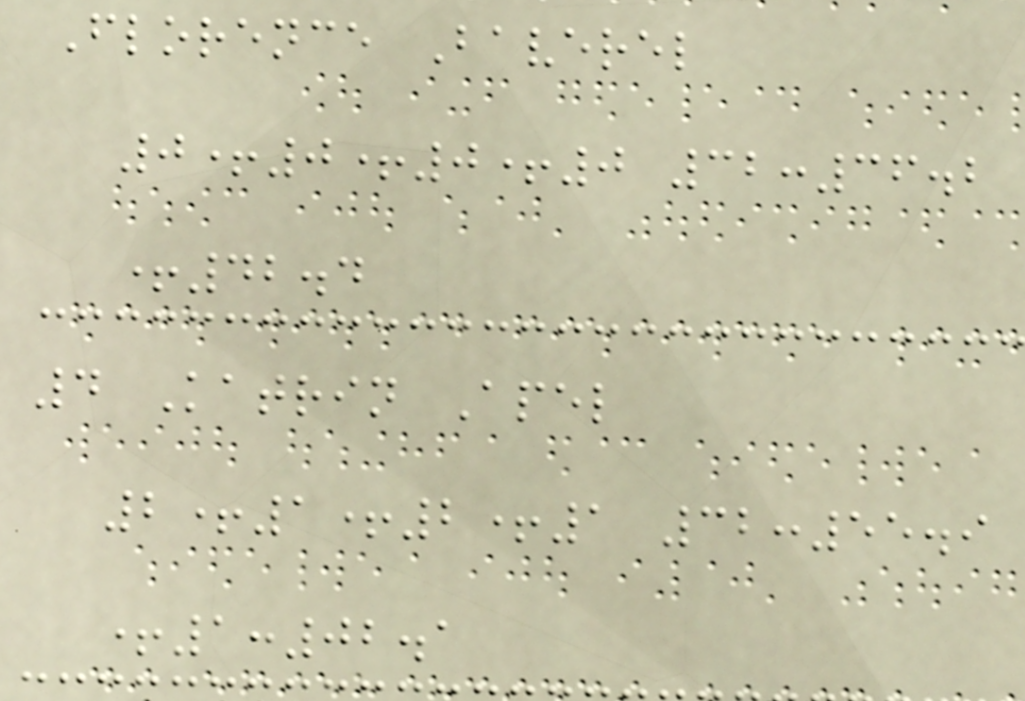Florence Baverel
0+0+0+0 32:36.2
+42.4
4 Katrin Apel
2+1+2+1 32:55.9
+1:02.1
